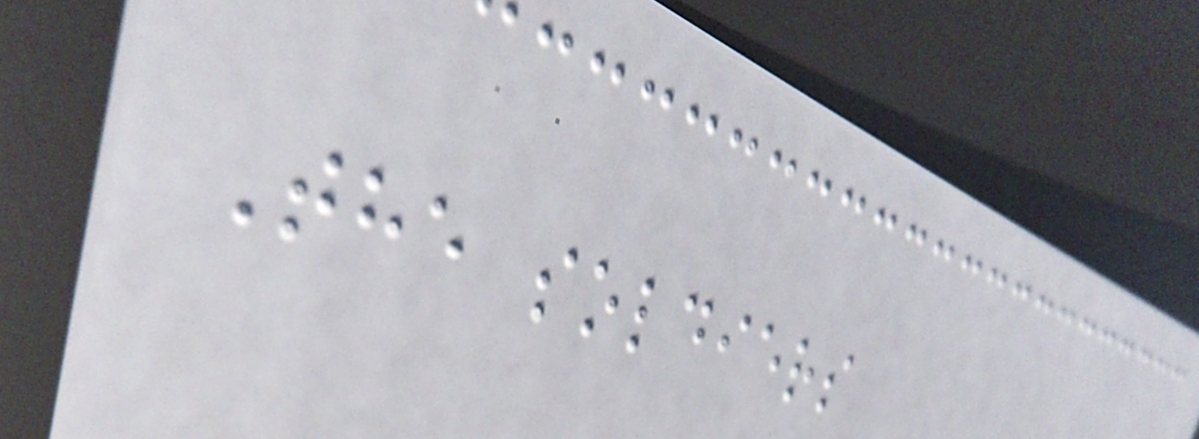The soldiers
